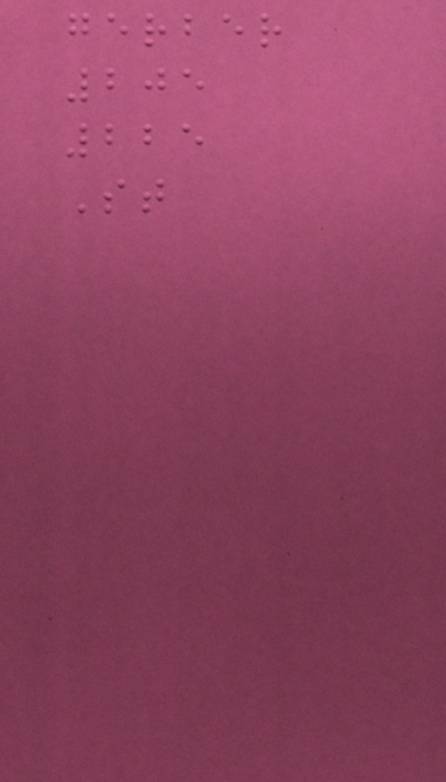gerber
205
225
St
